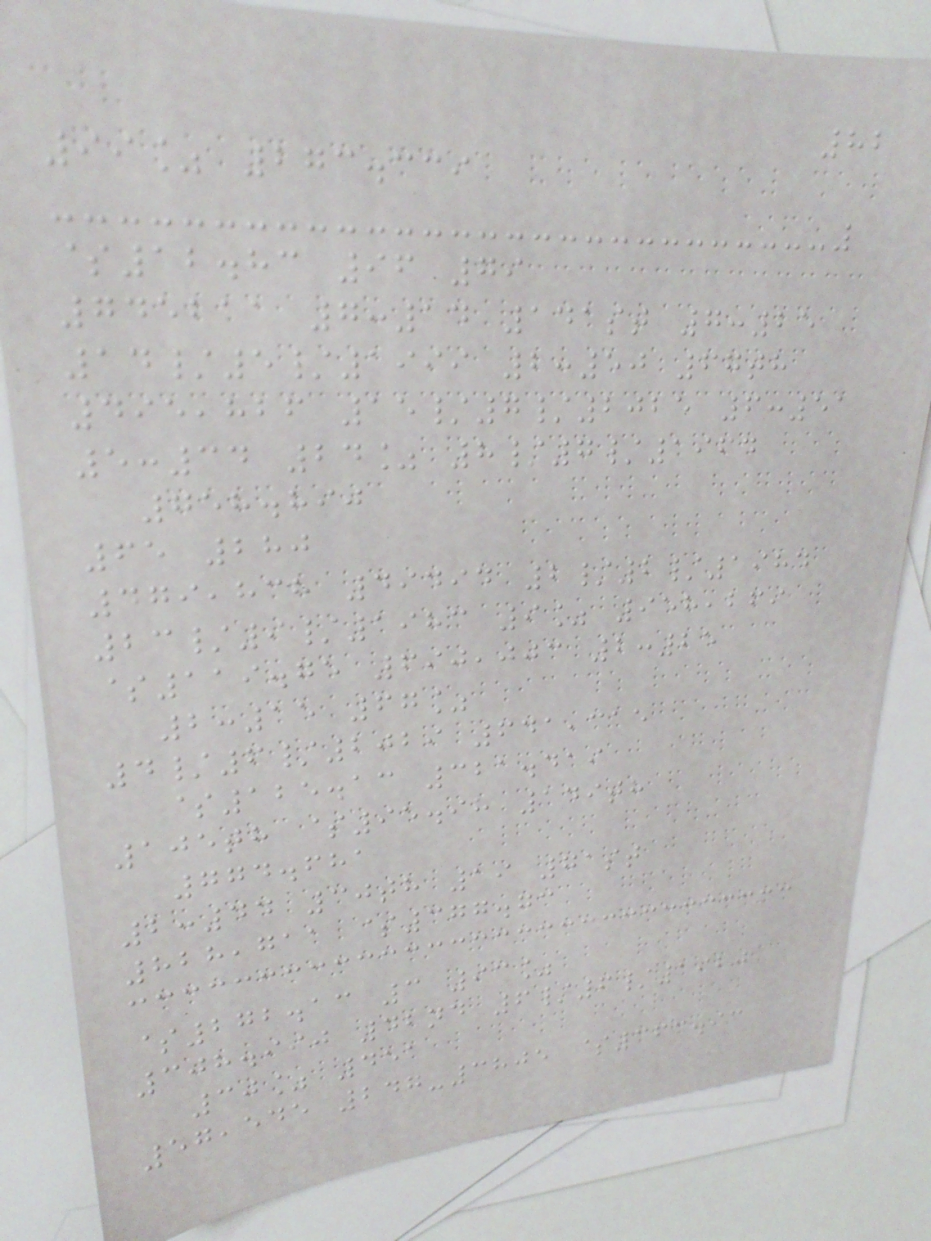82
99% 273.339
$12.83 96 79
745211 7:14 141st 7:25
14/5/1999 2:50 67th
495,826 15/7/2025 6:51
5:34 24% 8/7/1964
758.890
65 280
479,838 49494 2/2/1984
23/9/1983 9% 958,269
$119.75 690,003 2:25
2:15 67%
4/6/2029 641,315
$125.13 321.419
105th $95.98 149th
774.681
2:44 30th 19 71st
828,711 $377.73
$272.13 3 93%
308.990 42nd 6/6/1920
30% 451
57,545 247-3805 $363.93
